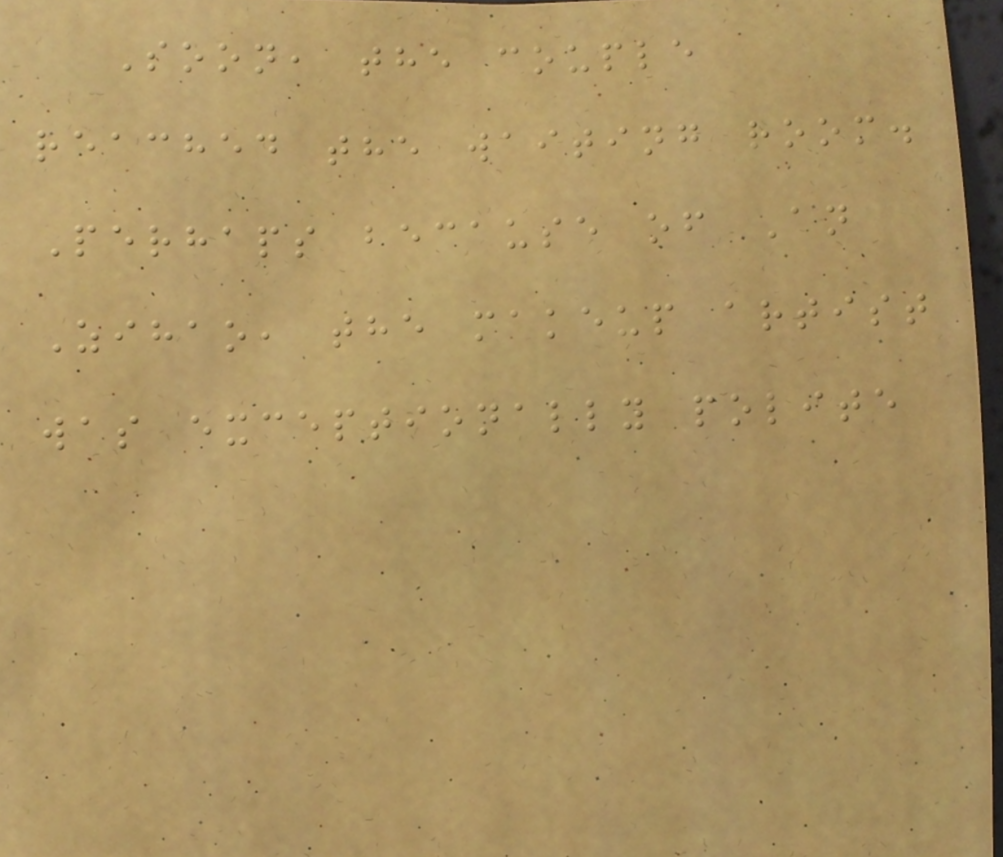Soon, the couple
reached the waiting room.
Perhaps because of An
Zihao, the makeup artist
was exceptionally polite
